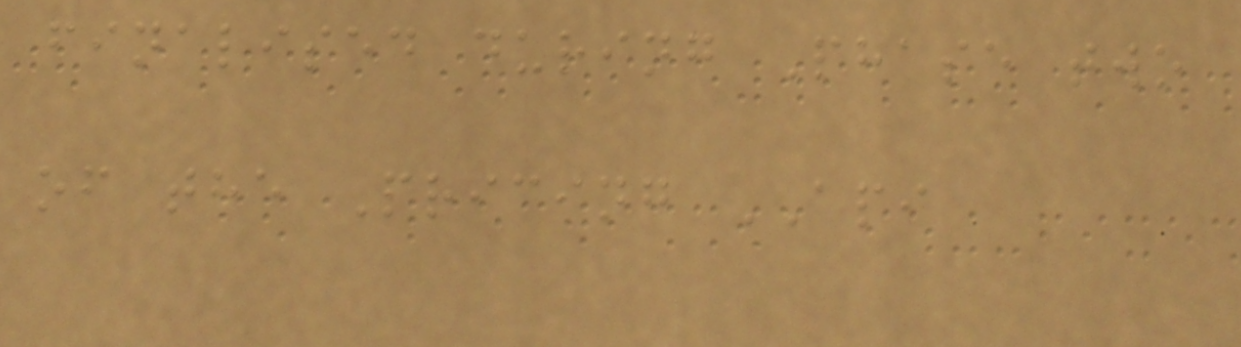finalised during Phase two
of the Pricing API
